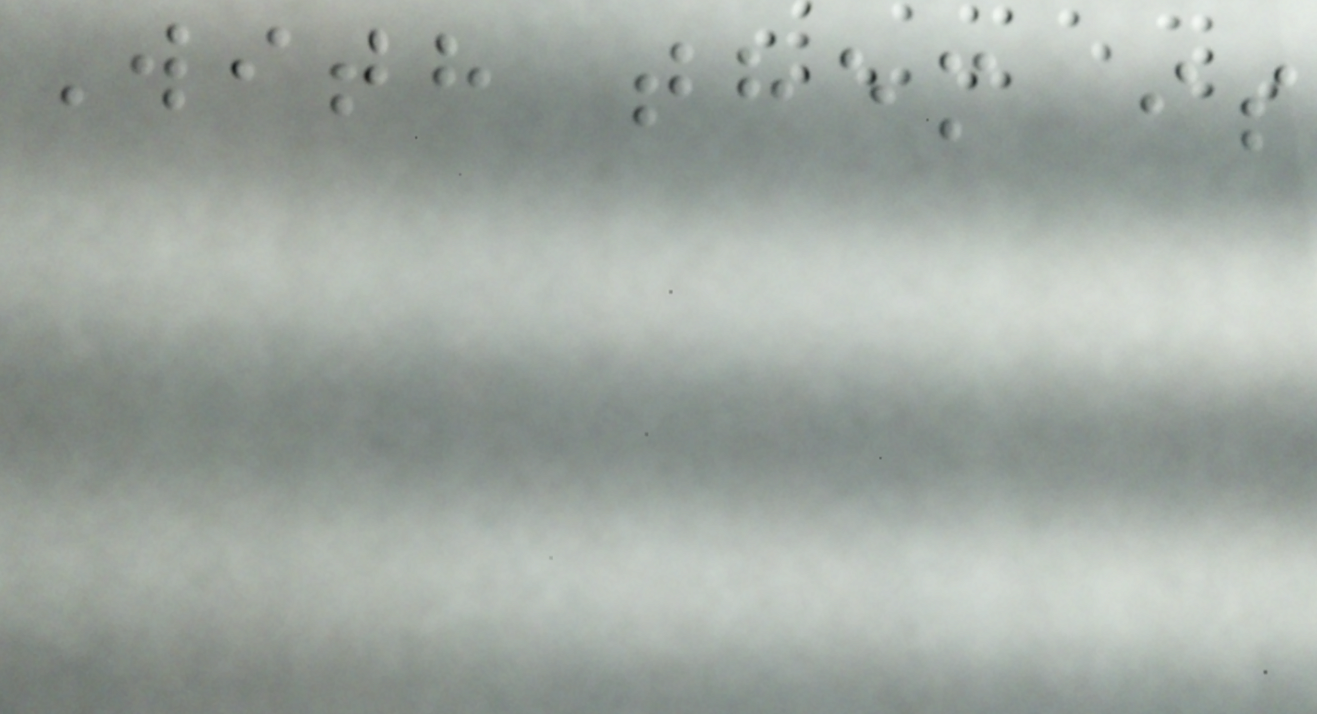With them is
